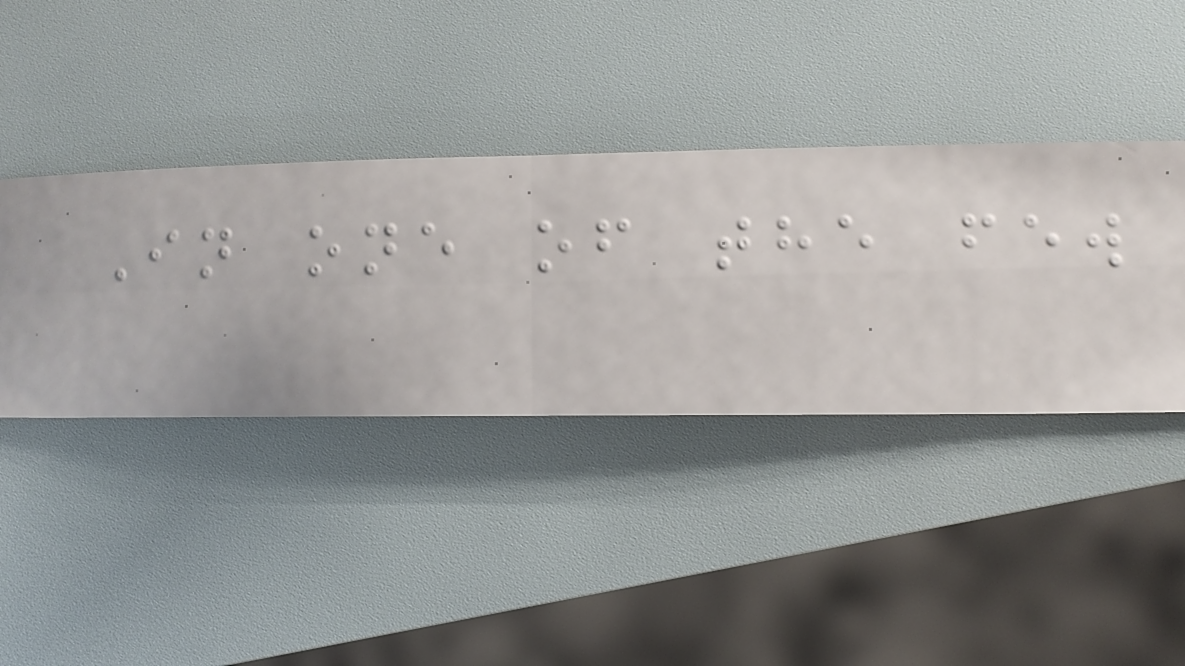In one of the few
